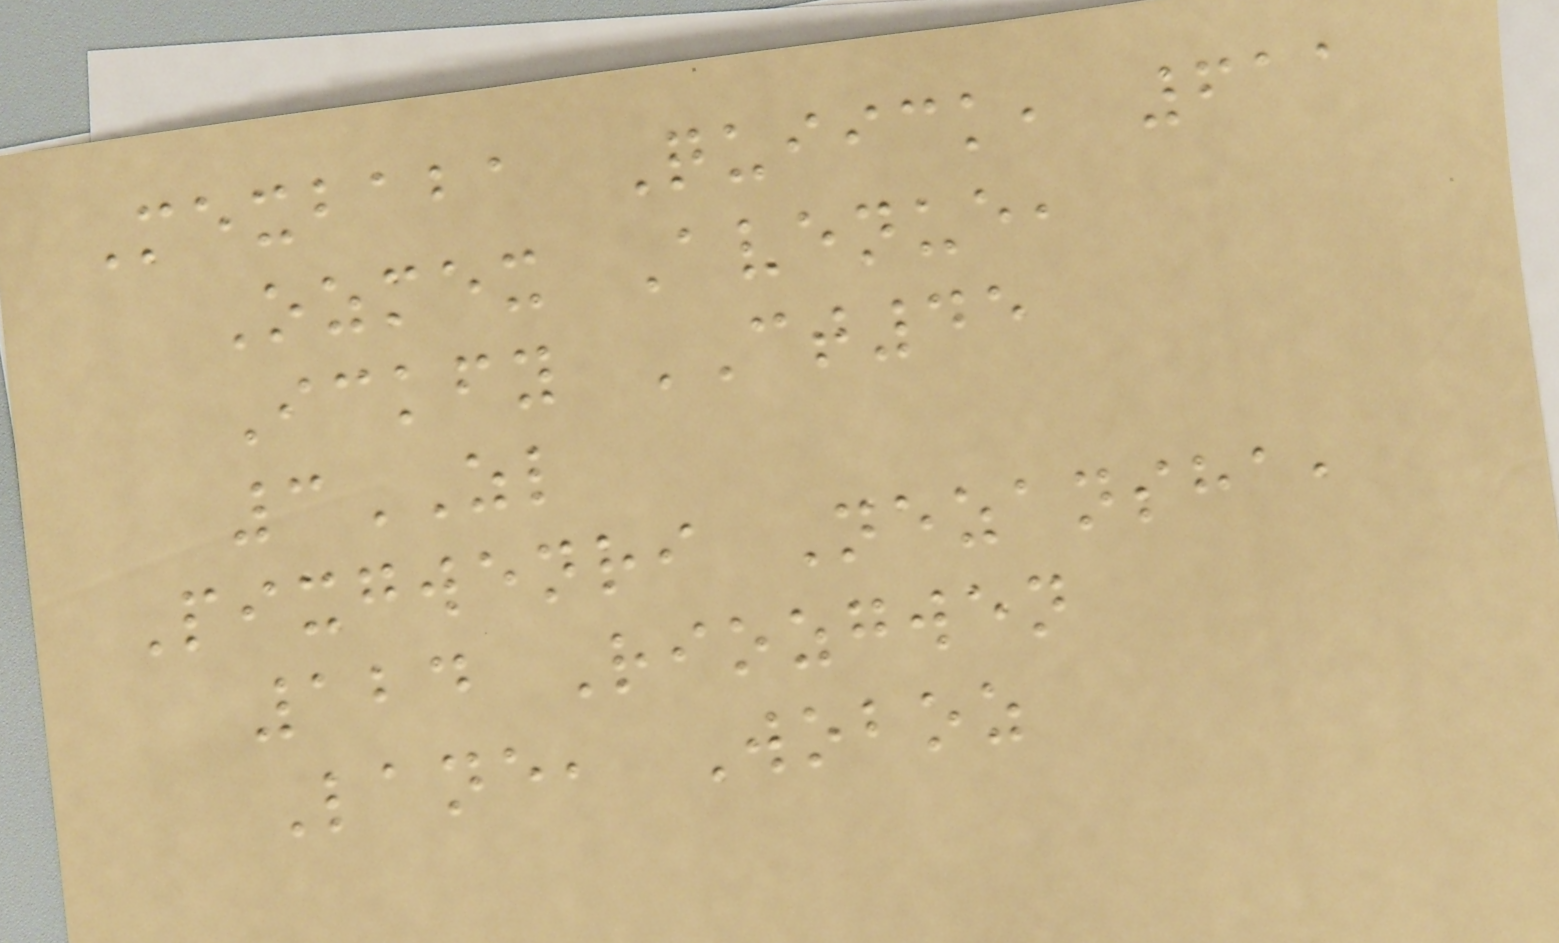Mexbaba Quiick, 611
Ozmex Avenue,
Ickfy CT45
3ZL
Pixgwenri Nezansha,
124 Riozgwen
Lane, Woboz
